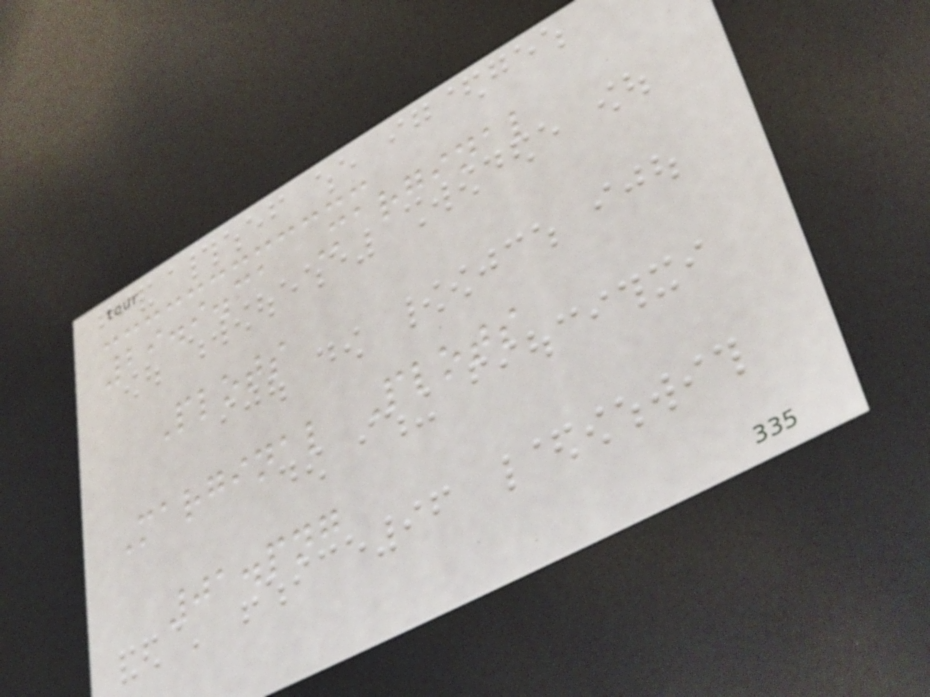29.9.31 Marginal
Plots
Marginal Plots
01.png
